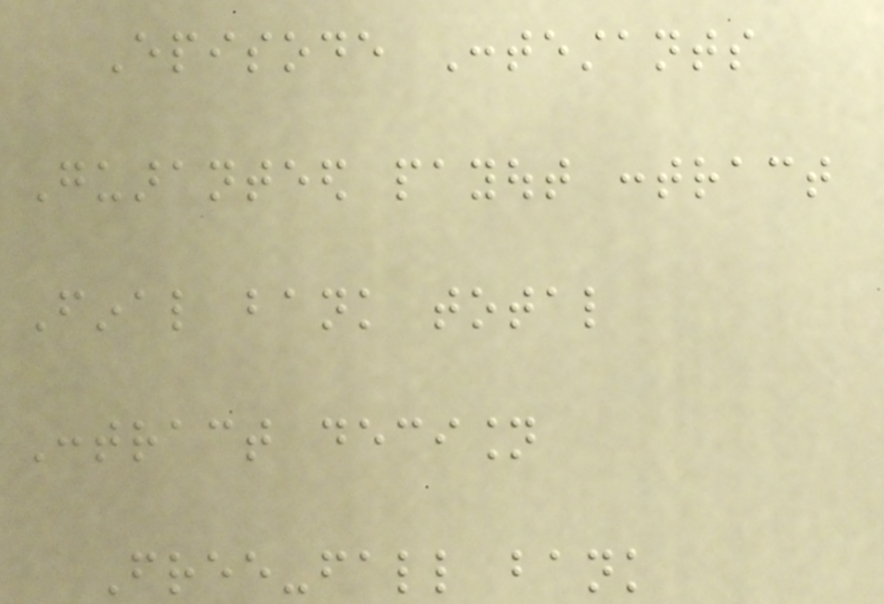Episode Contestants
Guaranteed payout contract
Final bank total
Contract decision
Free-fall bank
